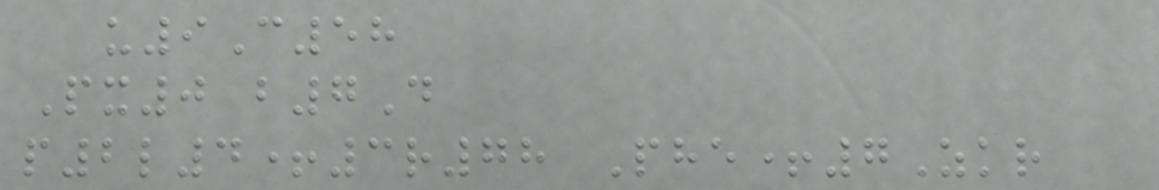u9C58
Px0 b7D
p2l4+3r78 Phe+7Zkr
